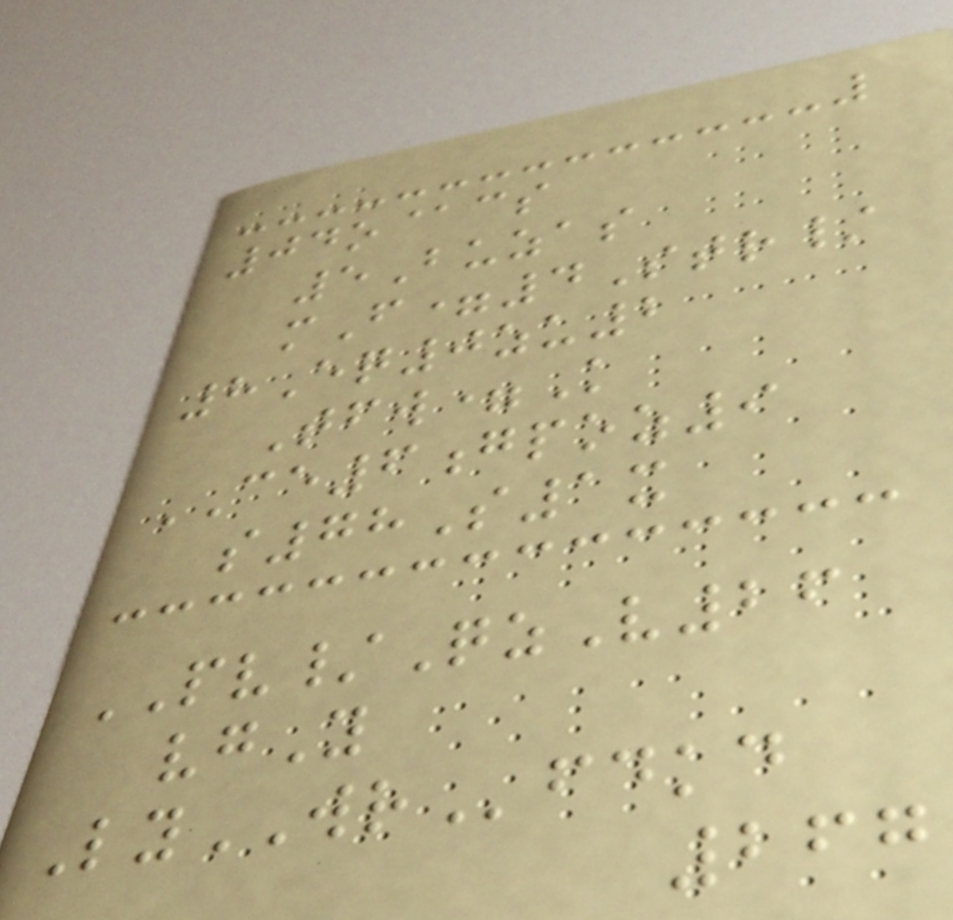04o@cs
5Buzas
mF=4Str/
8Eq0zu2
Tfw=K
CE6gpoz9
s78S1x
PV/QzV26
vgY
LyWRfdkd
267
